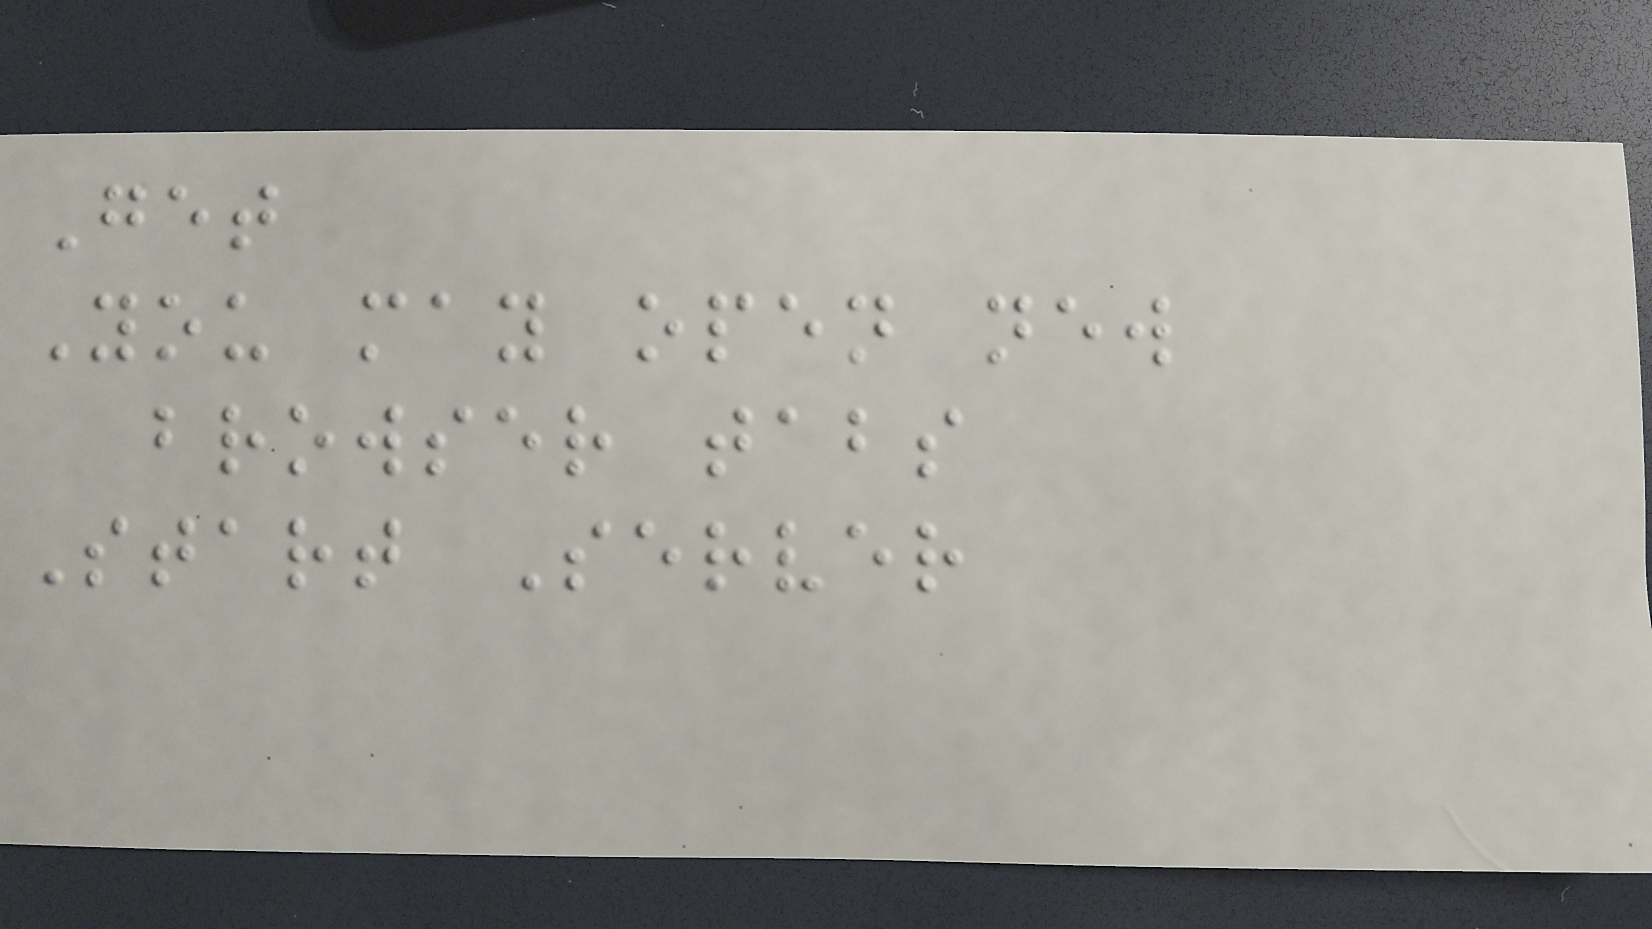Get
You may open new
browser tabs
Start Server
